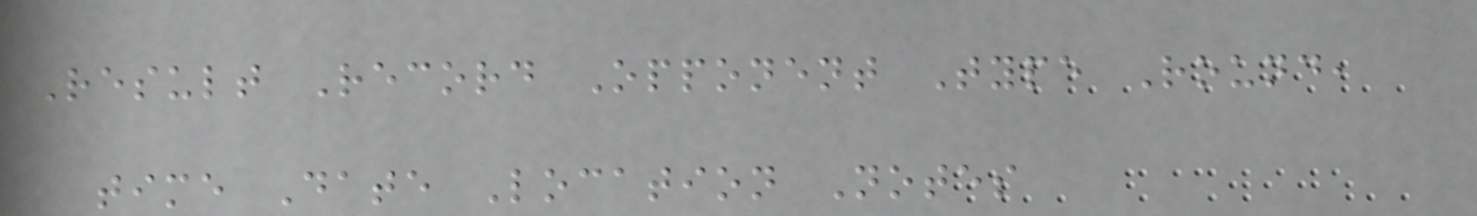Result Record Opponent Type Round,
time Date Location Notes
